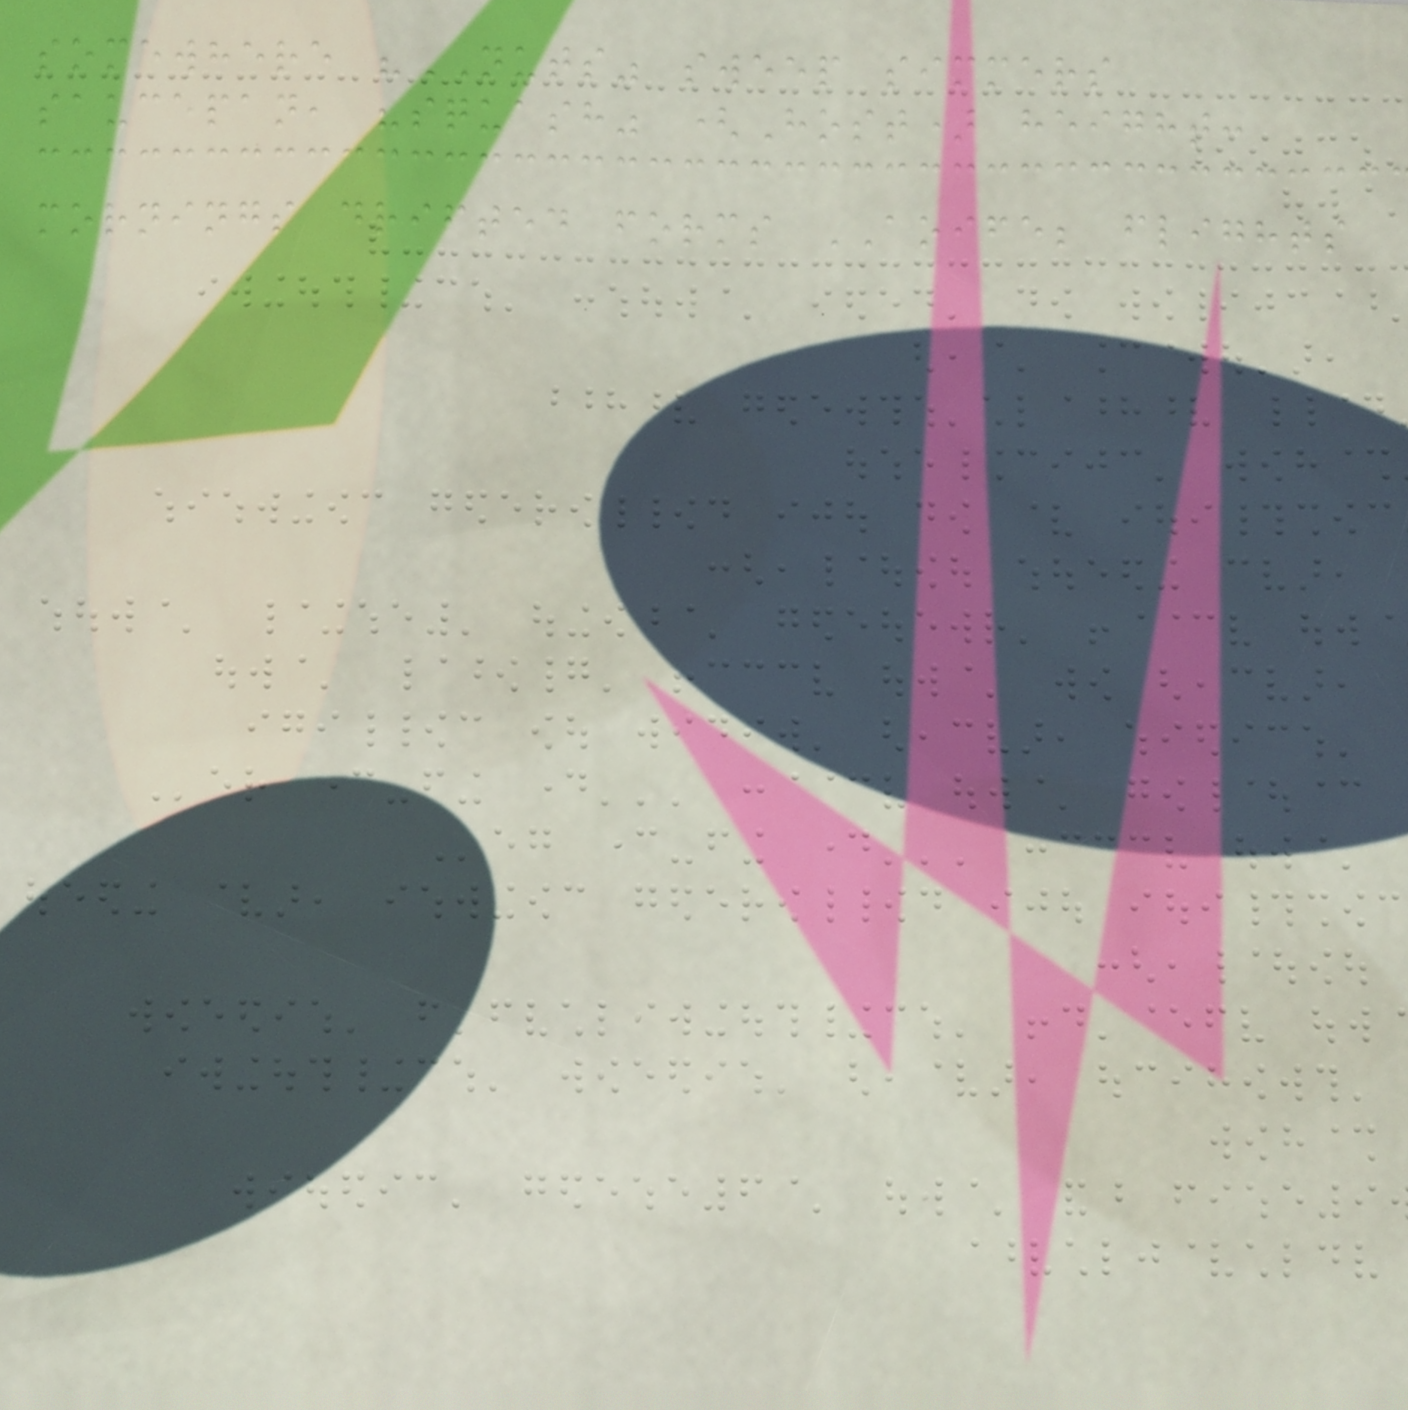somewhere "NUTS" sweep simmers
saucepan, "squash" (Host) height:
mornings drifted forms AOIFE; flights
